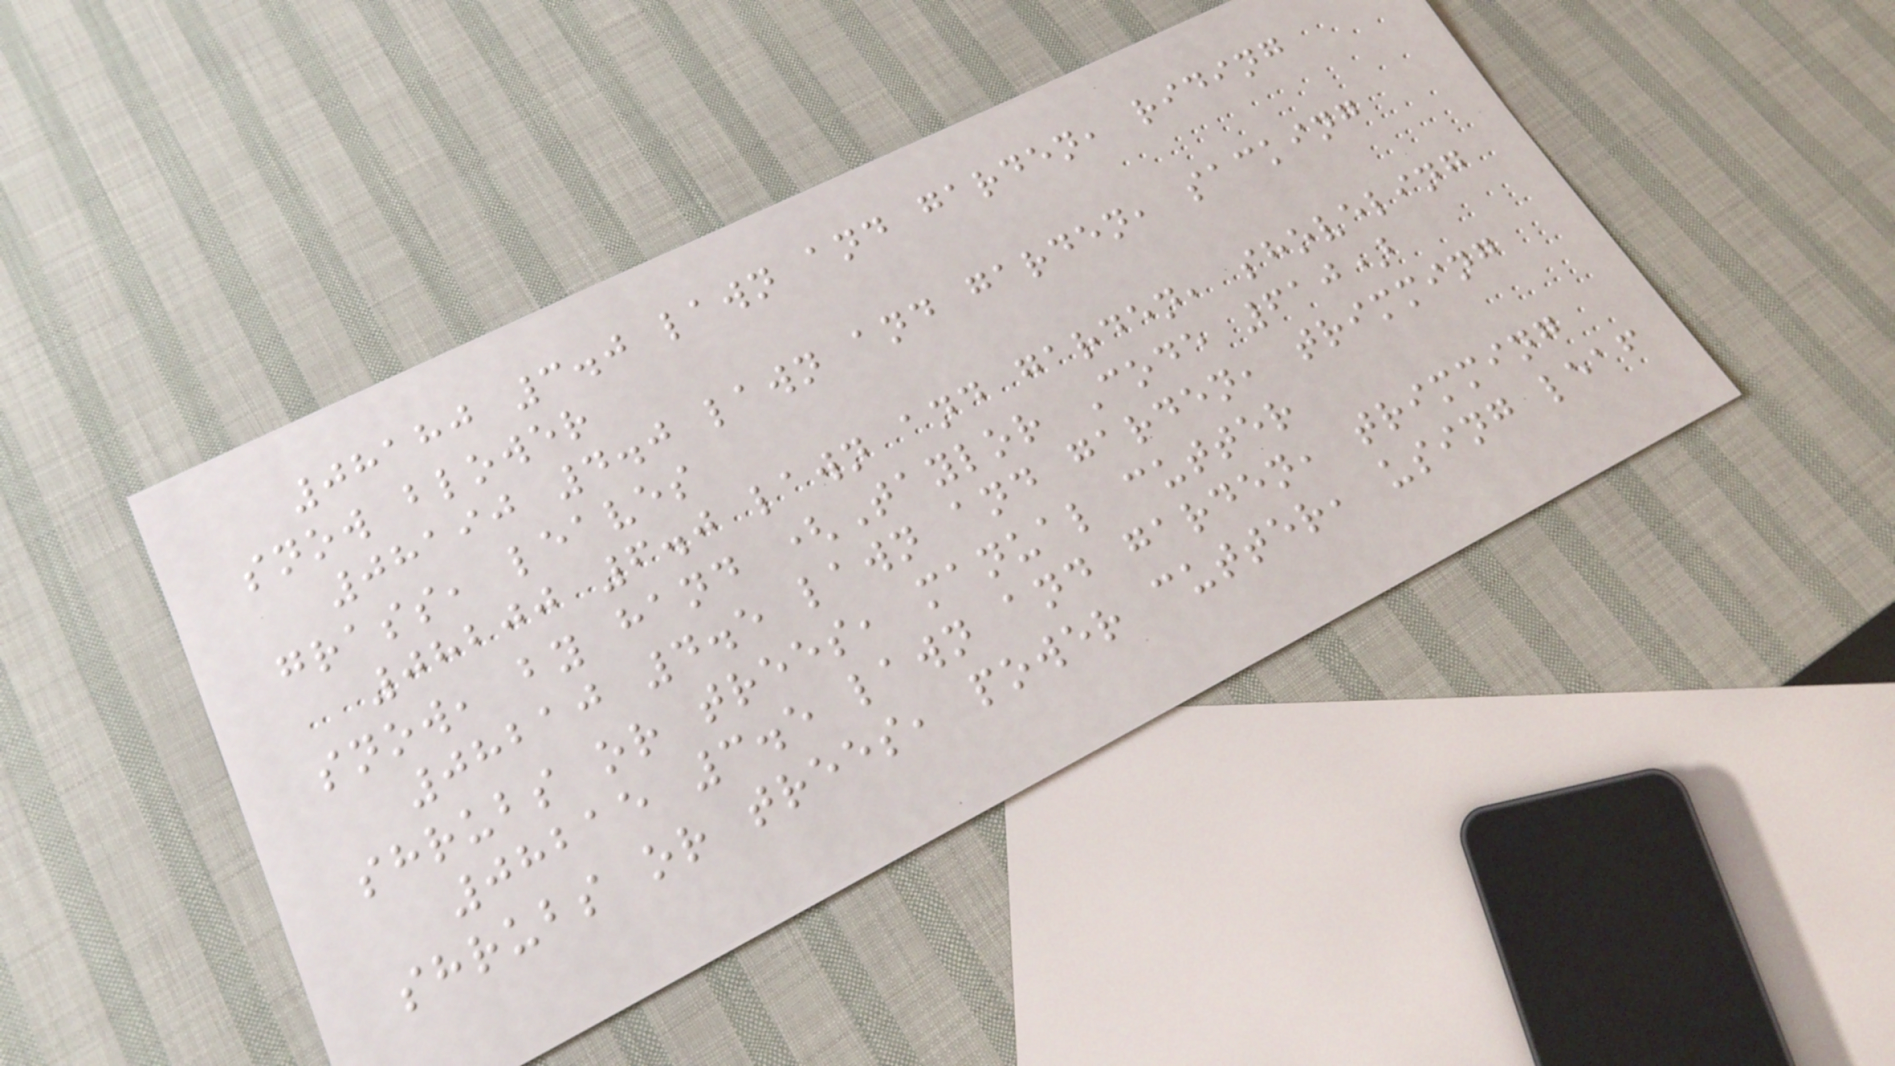08180 3.0 lawn and garden, riding
snow blower
08190 4.0 lawn and garden, sacking
grass, leaves
08200 6.0 lawn and garden, shoveling
snow, by hand (Taylor Code 610)
08210 4.5 lawn and garden, trimming
shrubs or trees, manual cutter
08215 3.5 lawn and garden, trimming
shrubs or trees, power cutter, using leaf
